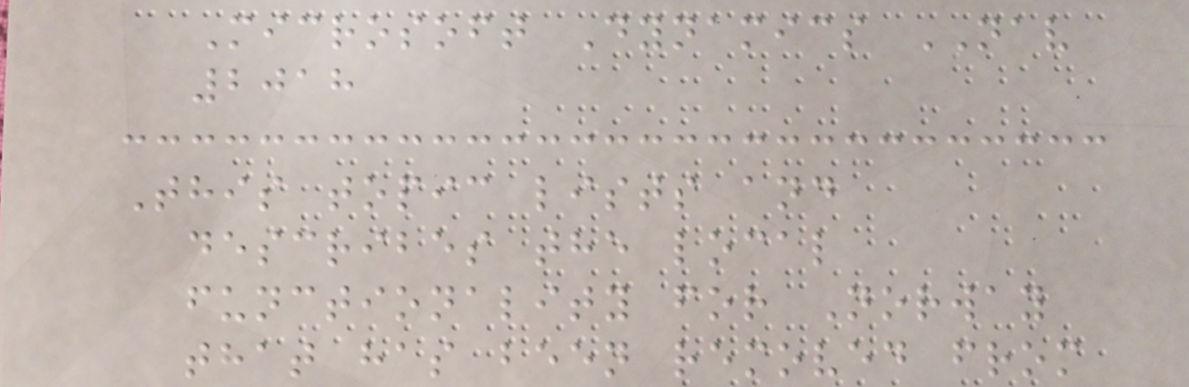Microsoft Dynamics NAV
2018
This topic lists and
describes the local
functionality for Norway
that has been removed from
